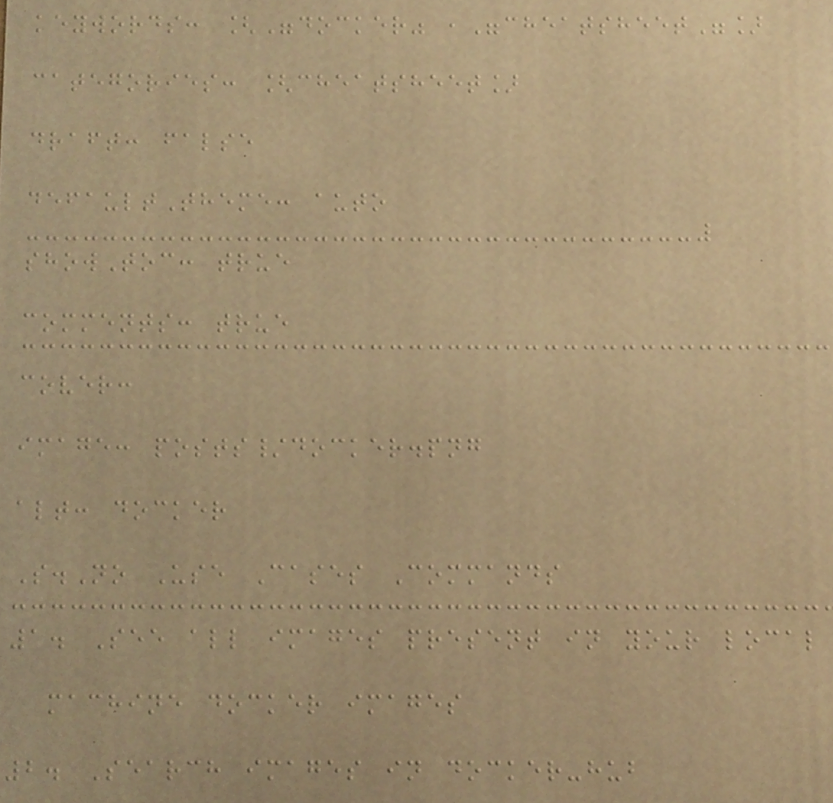keywords: ["docker" ,"cheatsheet"]
categories: [cheatsheet]
draft: false
defaultTheme: auto
showToc: true
comments: true
cover:
image: posts/docker.png
alt: docker
S.No Use Cases Commands
1. See all images present in your local
machine docker images
2. Search images in docker-hub
